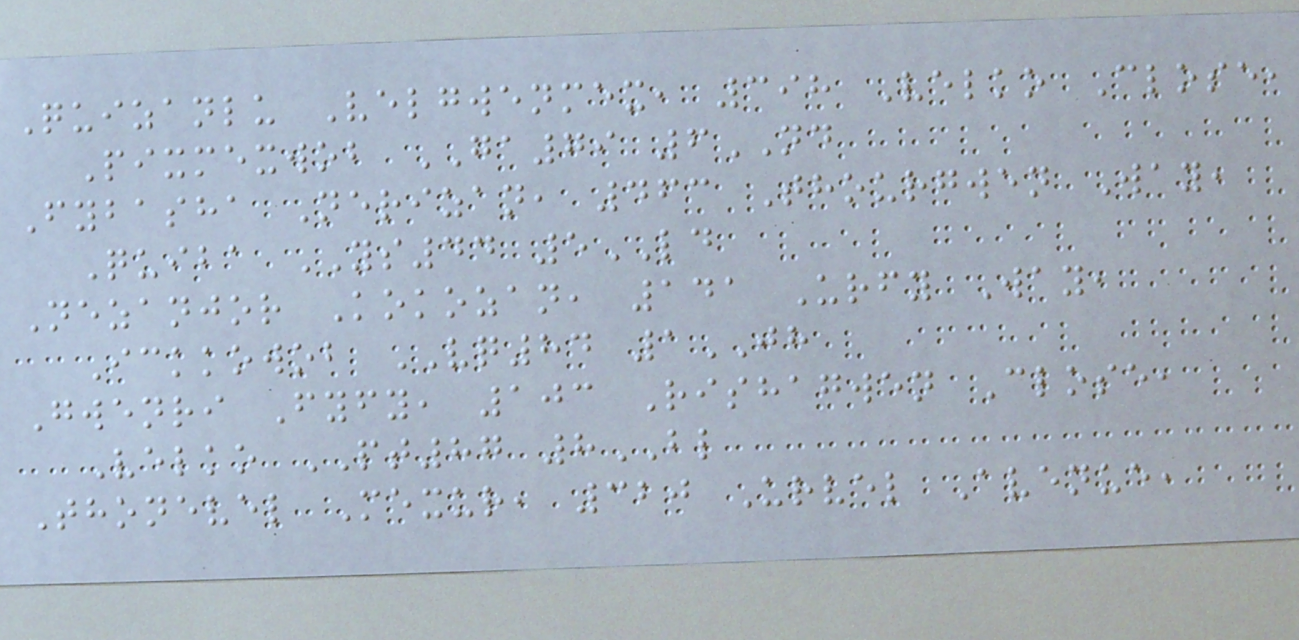Quizanlu Velgwenmex, 398 Velko Close,
Pixmexwob GA79 6ND
Fybasha Nerizan, 463 Thourgwen Way,
Quiba YS44 5LD
Nezanjor Kokozan, 141 Urfy Way,
Ickkowob VQ84 1JH
Gwenri Fyfy, 103 Rishagwen Close,
Velko PT87 8BL
Thonevel Mexur, 320 Urvel Avenue,
